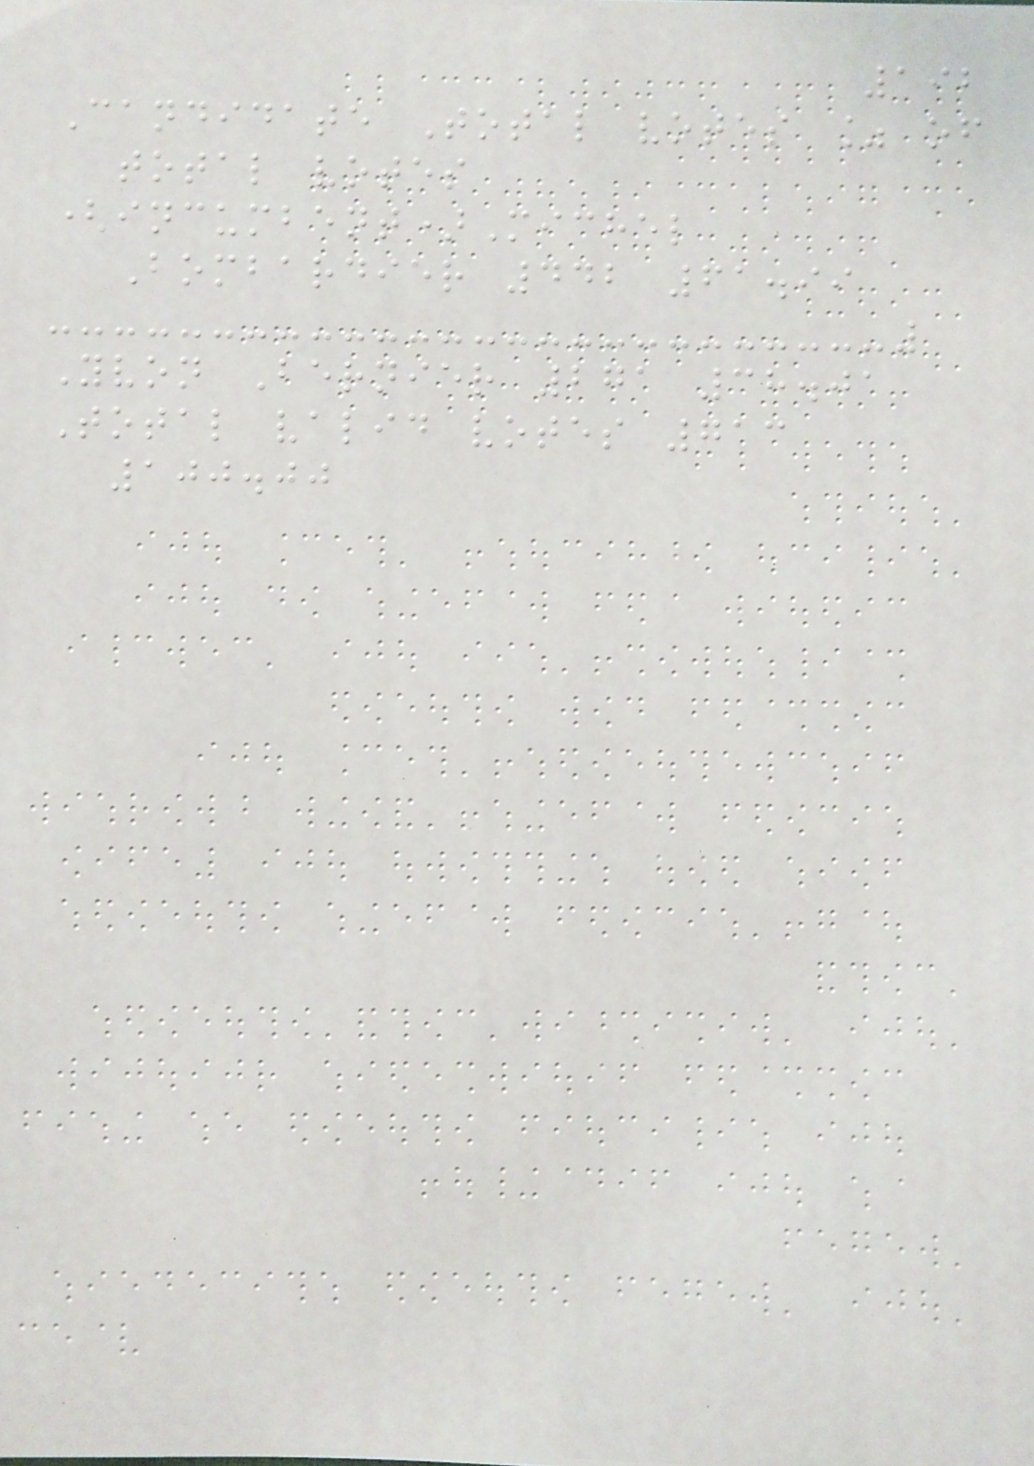192
Candidate Total votes % of
total votes
(incumbent)Michel
Bombardier 442 61.99
Yvon Bernier 271 38.01
Total valid votes 713
100.00
